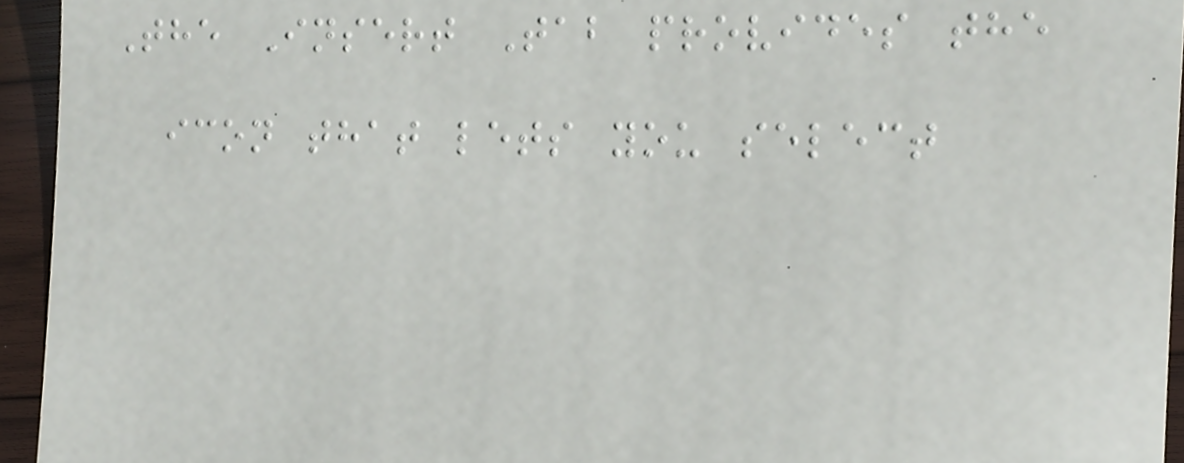The Insert Tab provides the
icon that lets you select
